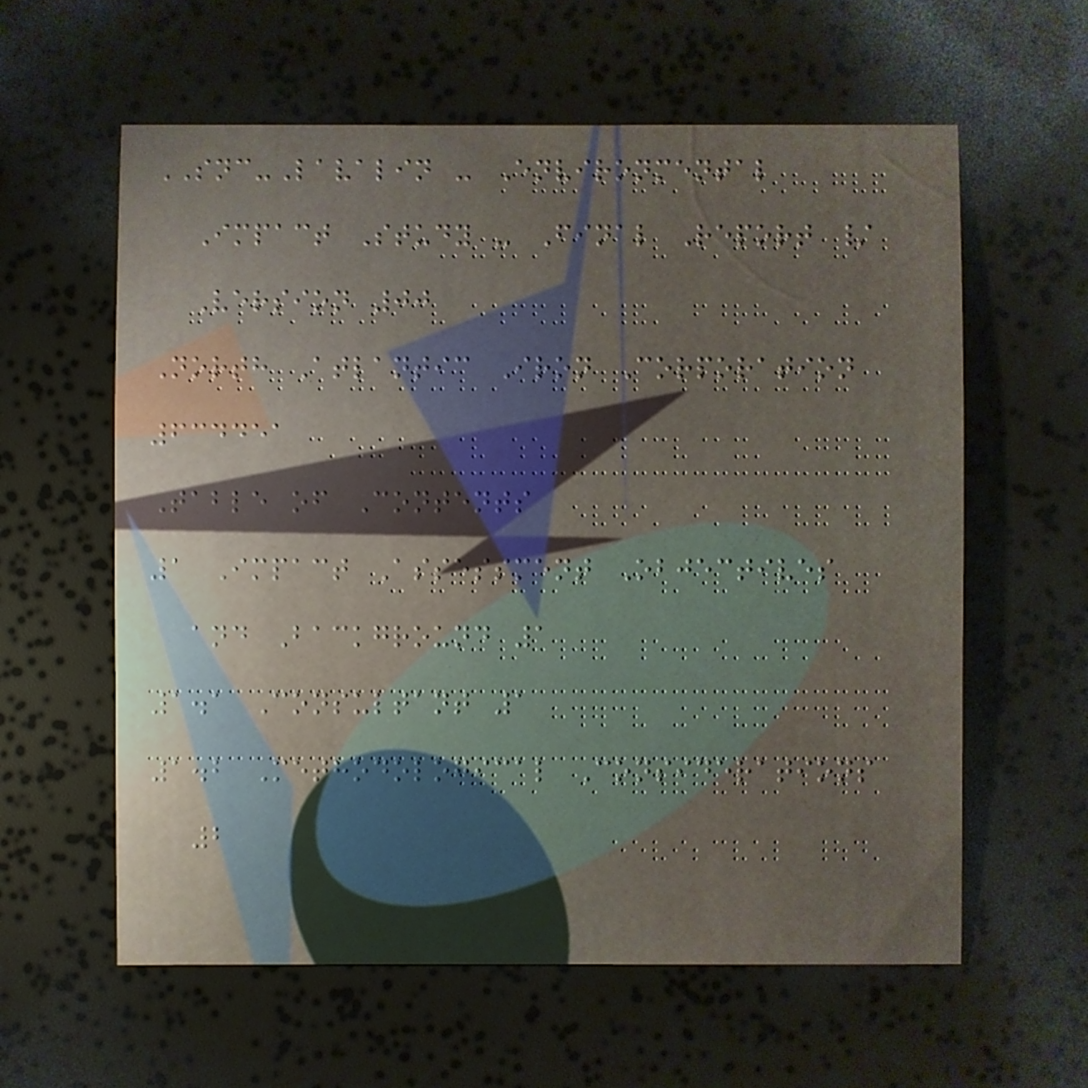SNC-Lavalin - Environmental
Impact Study - Final Report /
Version 00
North Atlantic Iron Corporation
634451
Table of Contents
1 Impact Assessment Objectives
and Background 1
1.1 Consultant 1
1.2 Methodological Considerations
2
